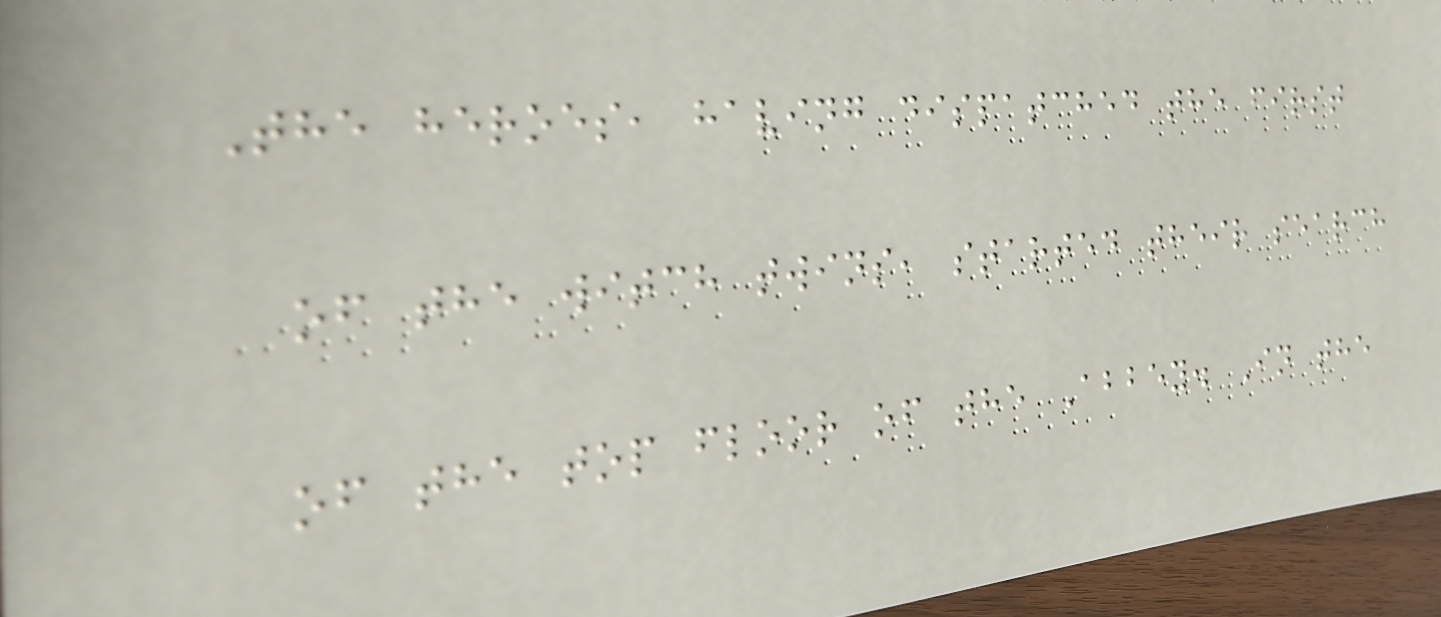The heroes, having dispatched the first
of the witch twins, started their search
of the top floor of the Abbey. In the
